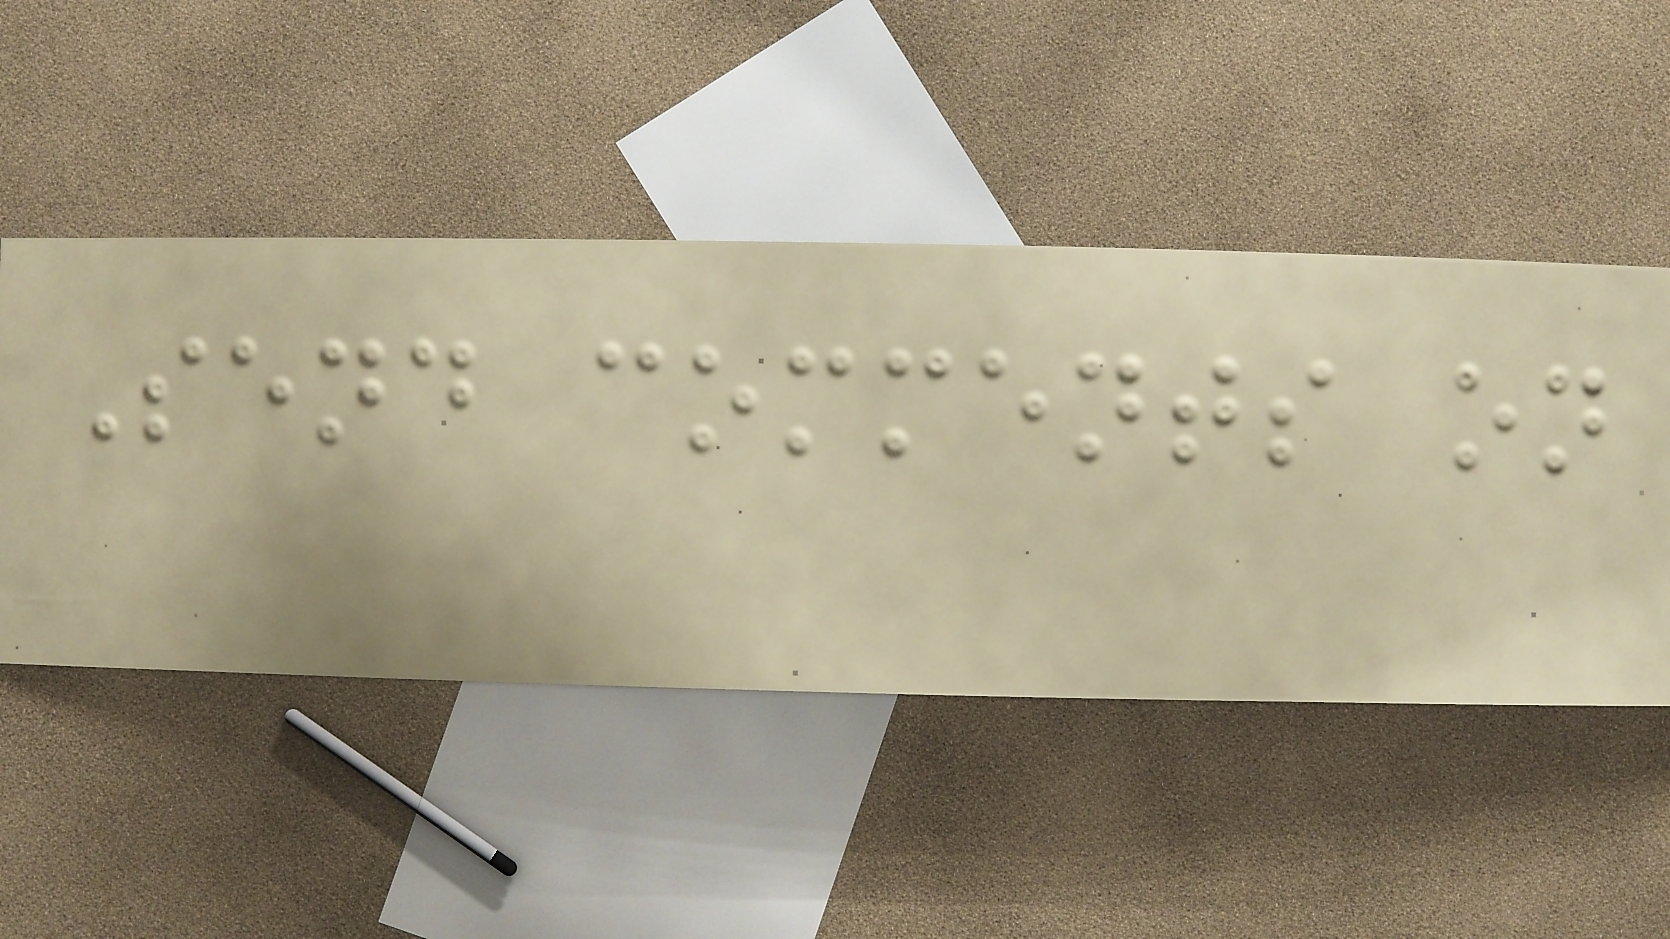Send comments on
